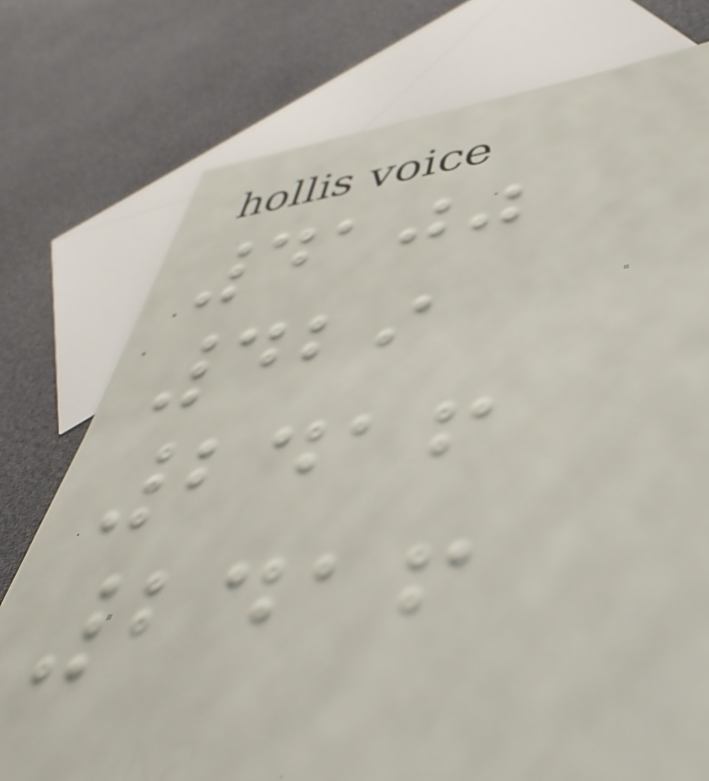4100
429
2416
2416
